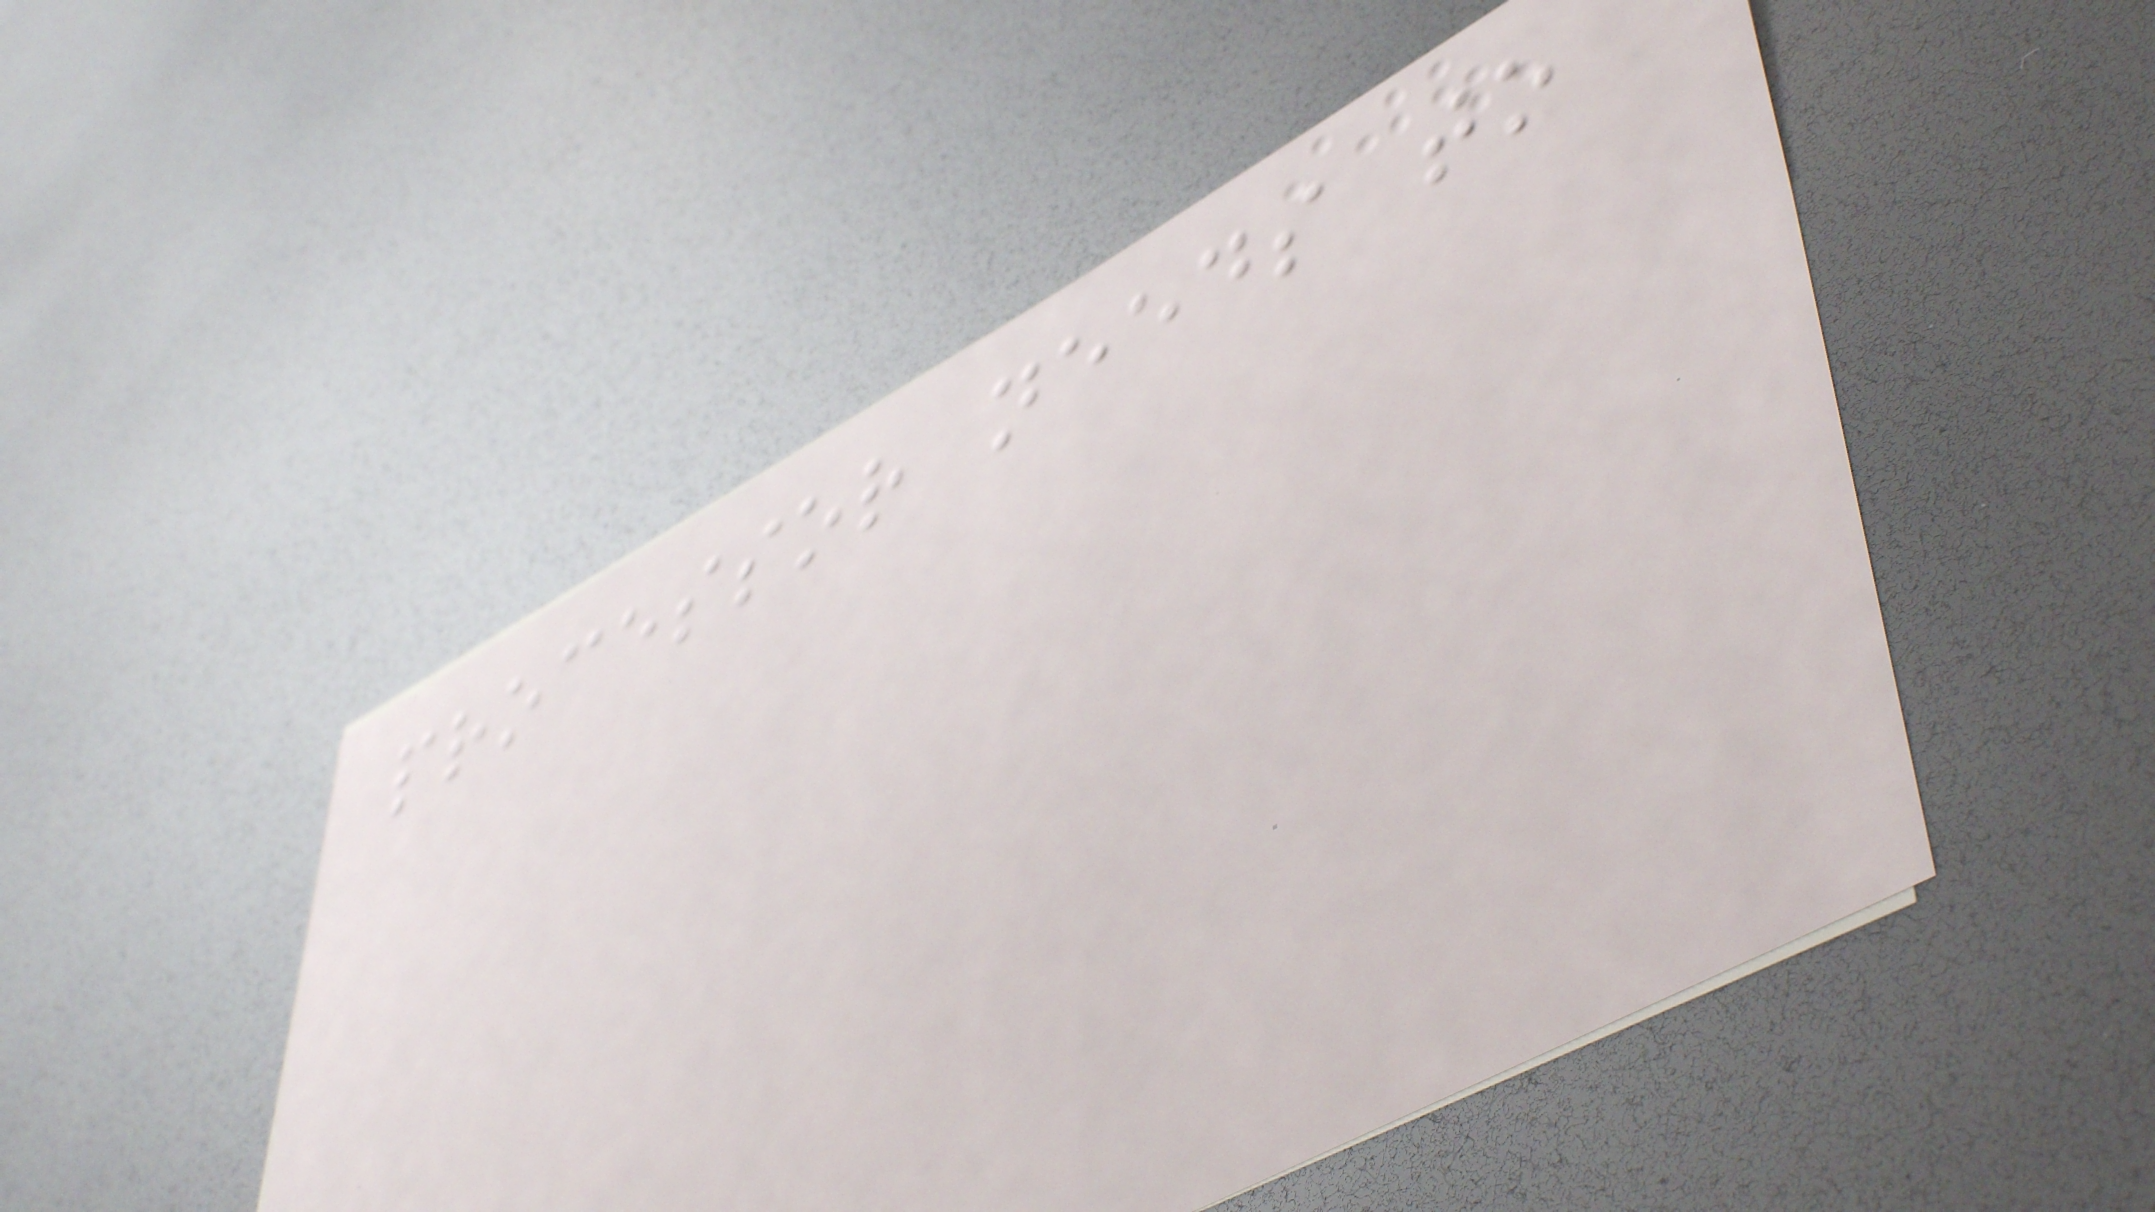processor needs to
